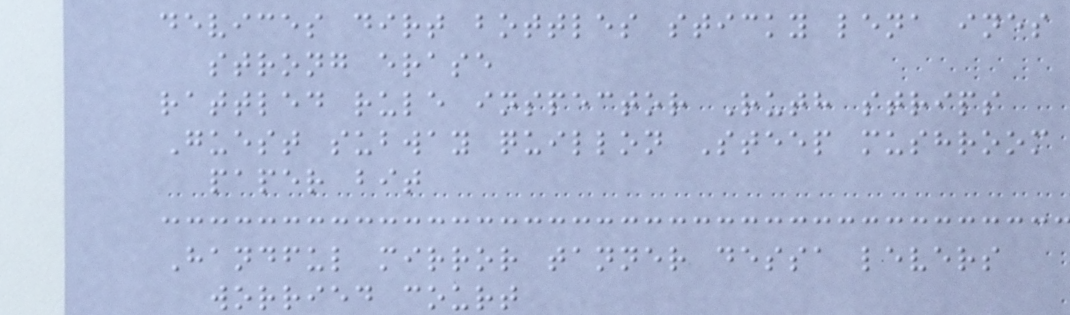devices dirt bottles sticky lena ines
strong erase
rattled rule inspector Ruth strips
Guest subway quillon Steep mushroom
paper bit
Handful mirror tanner dessa levers
worried court
